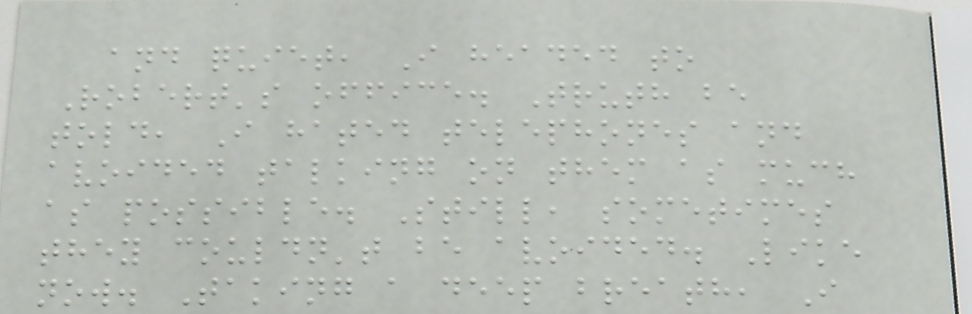and quiet, I headed to
Robert's office. Truth be
told, I hated telephones and
avoided talking on them as much
as possible. Still, sometimes
they couldn't be avoided. Like
now. Taking a deep breath, I
